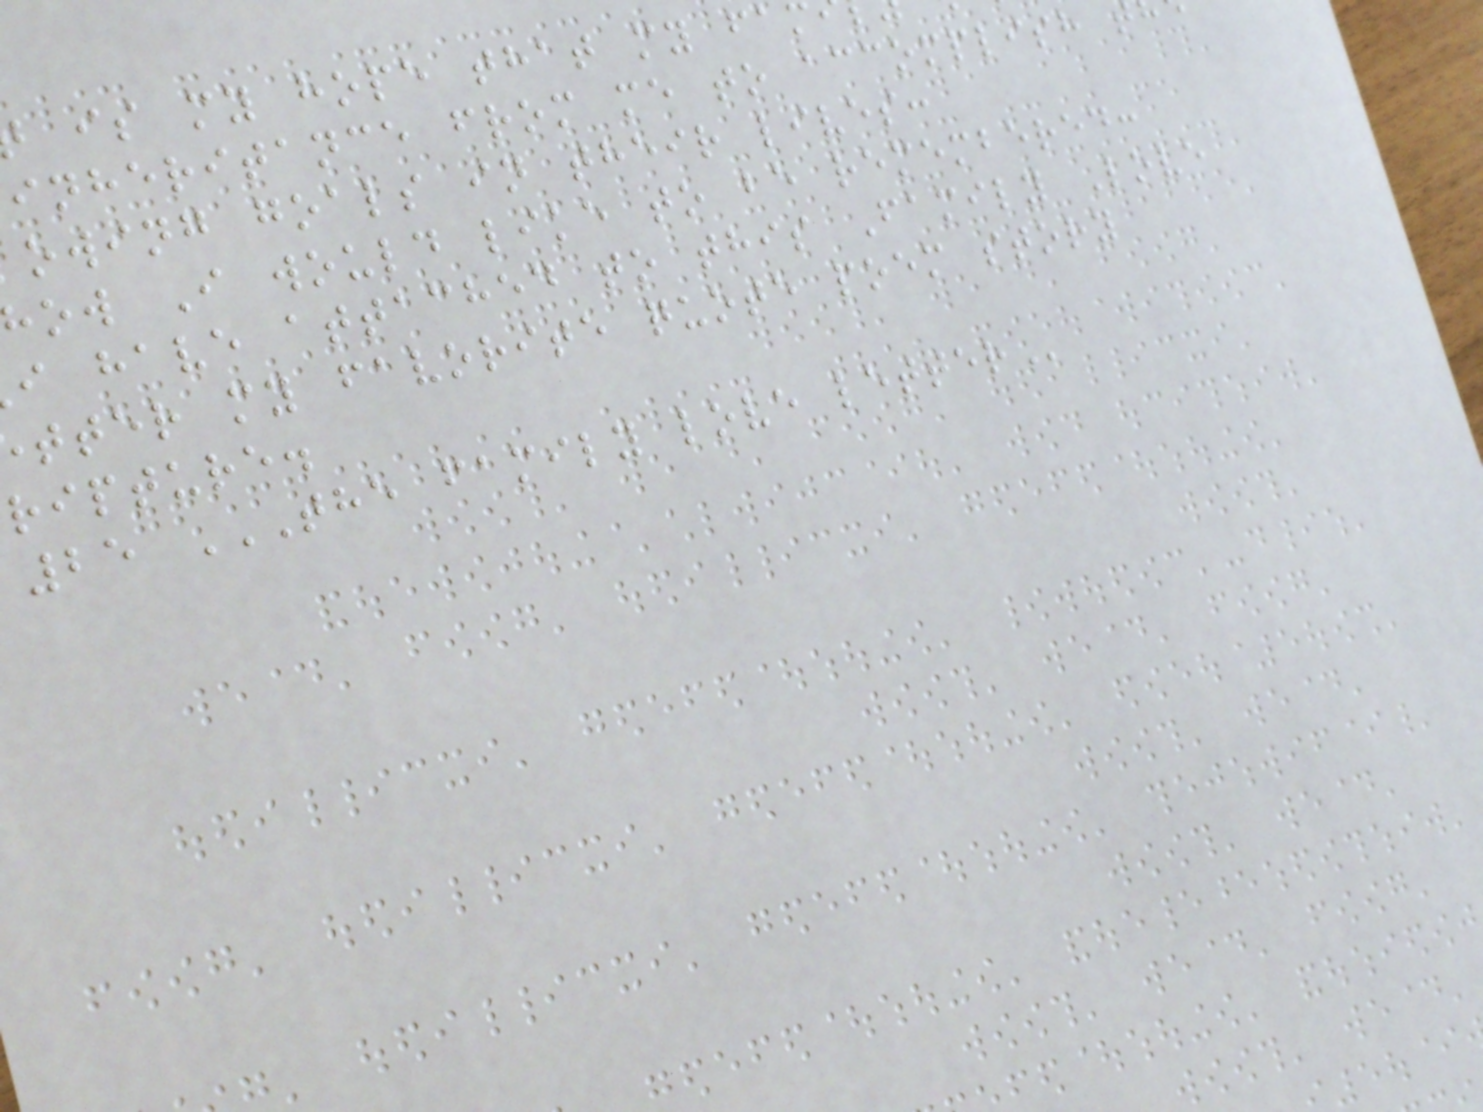is my hope that my fam
inheritance from me to accomplish t
owing goals in their lives:
ow I would like to be remembered:
i have attached to this Family Love
tter my favorite quote poem story
ripture.
25 THE FAMILY LOVE LETTER
